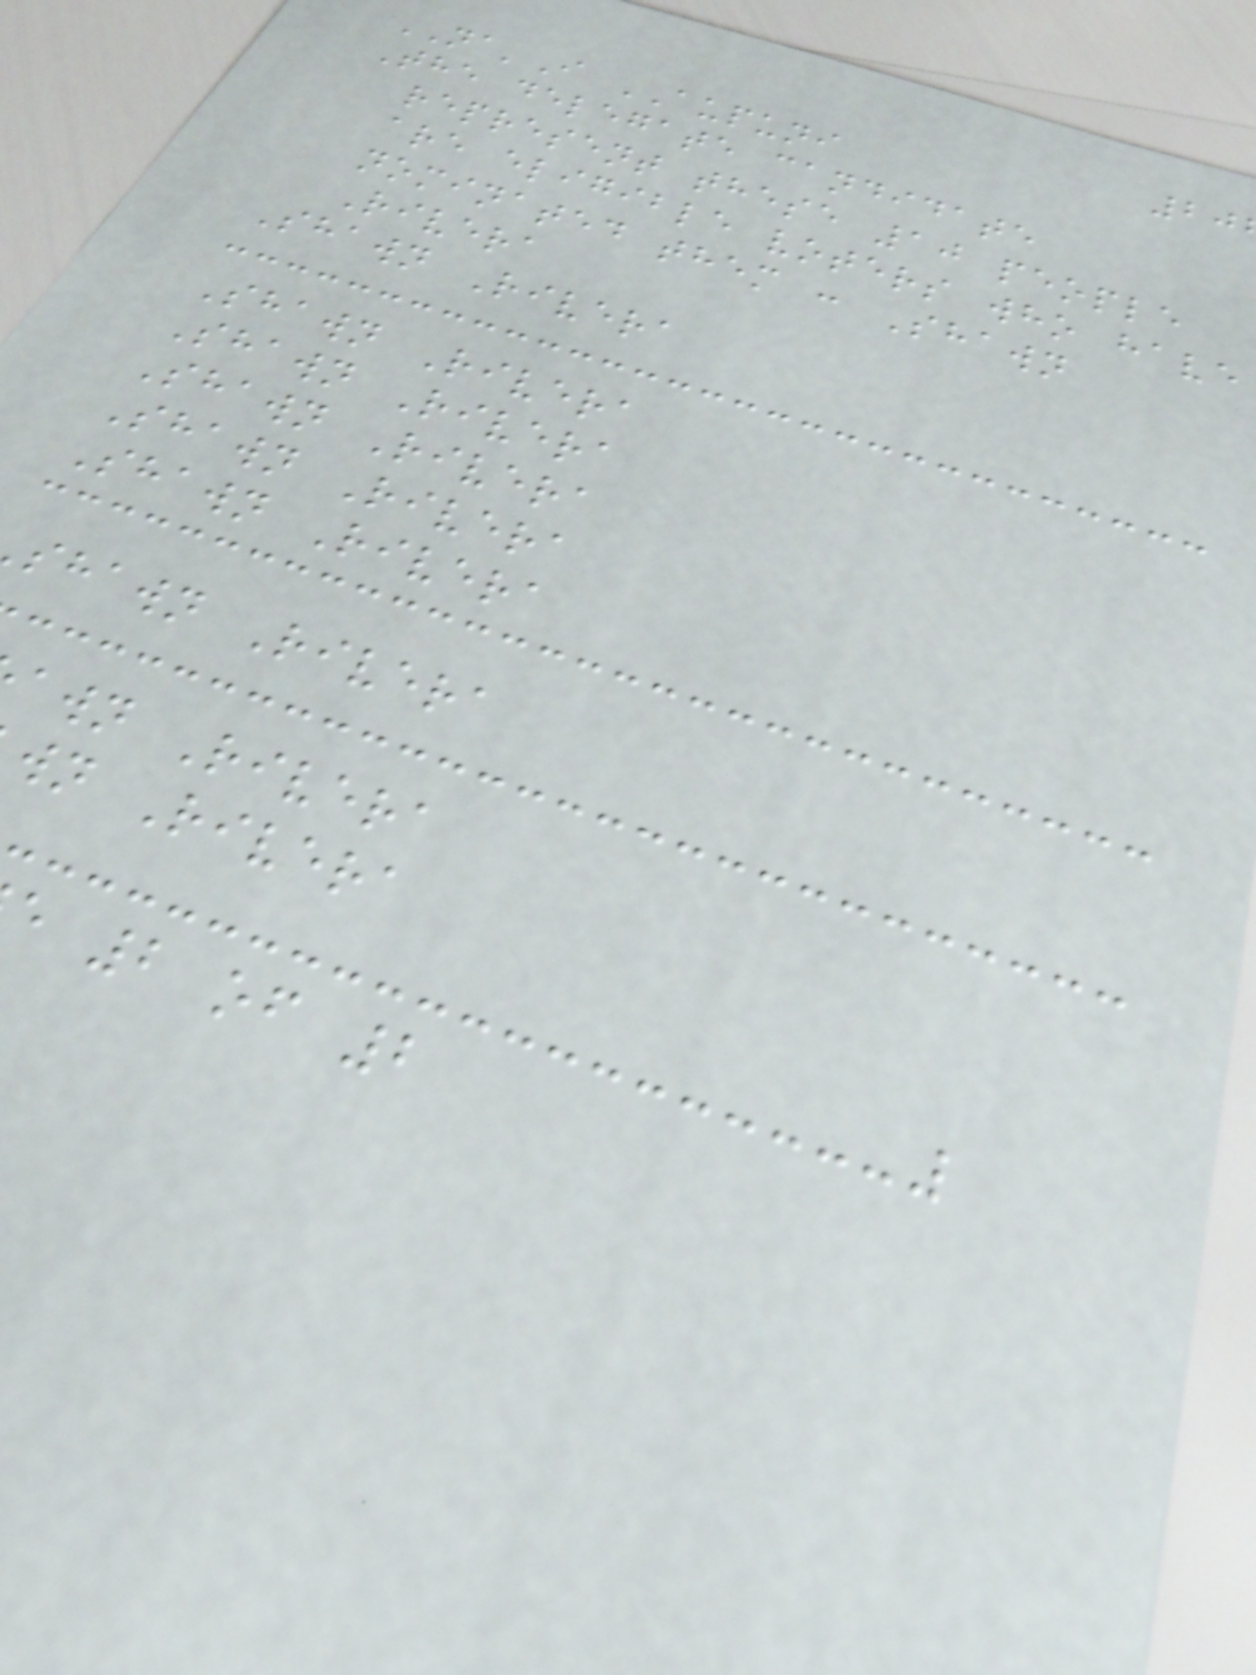NA'I AUPUNI
The delegate candidate
represent these 10 people
are eligible voters who have
nominated them : Shawn
Rivera
Shawn Rivera
Shawn Rivera
Shawn Rivera
Shawn Rivera
Shawn Rivera
Shawn Rivera
shawn Rivera
awn Rivera
wn Rivera
e 2 of 2
